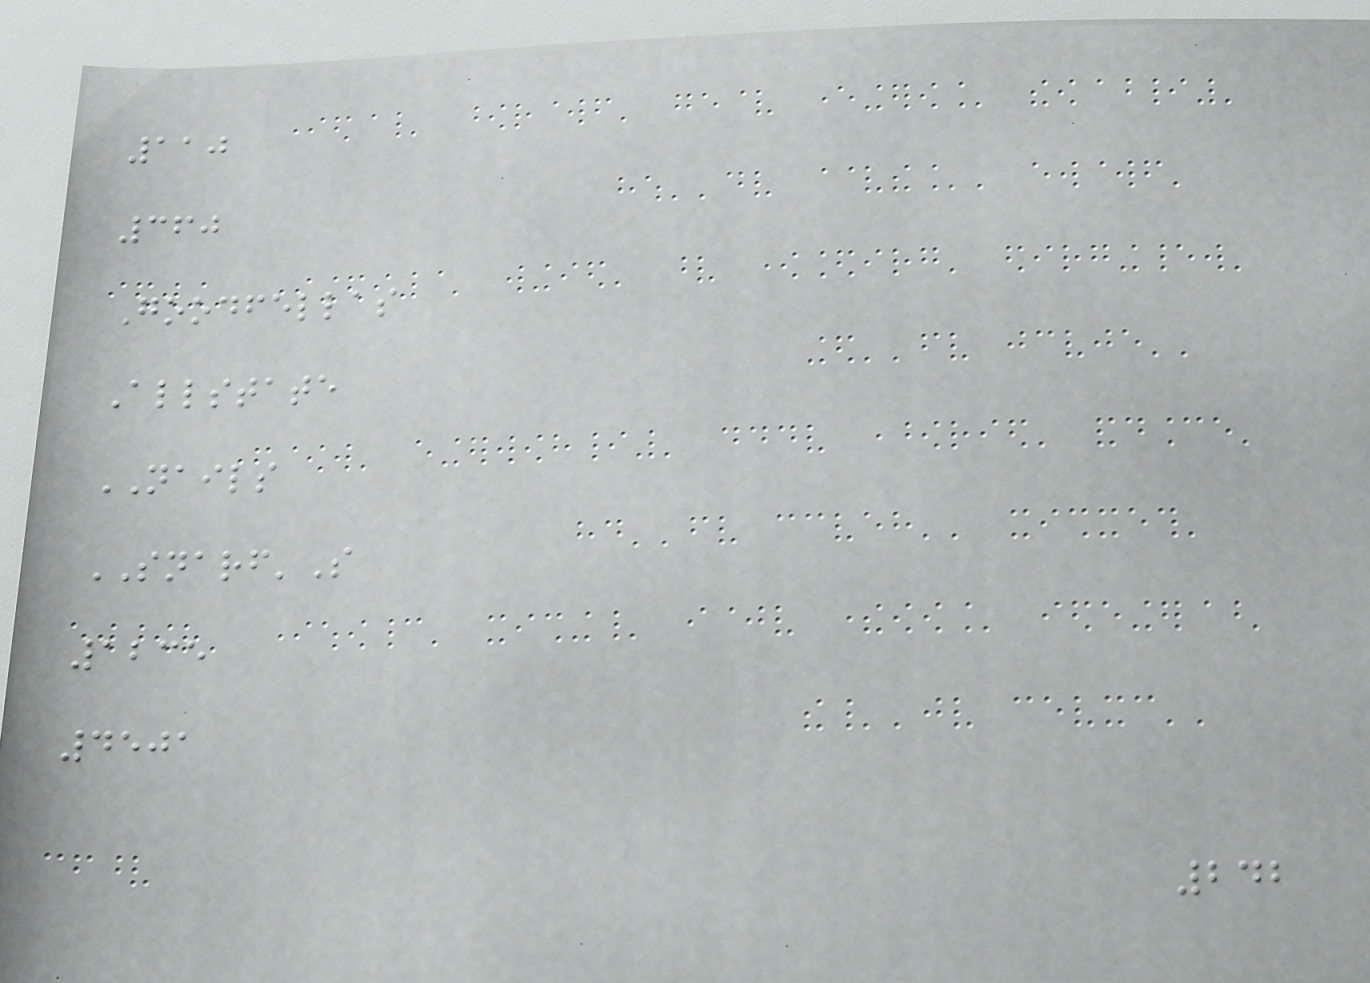110
360
Goodfellas
Allstate
NAILS
SNARF'S
1235
4501
242
